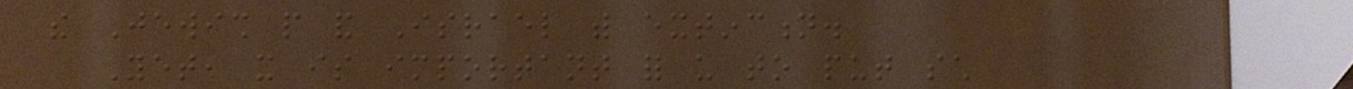the Jewish people and Israel with extinction.
Yet, it is important for us to put such
